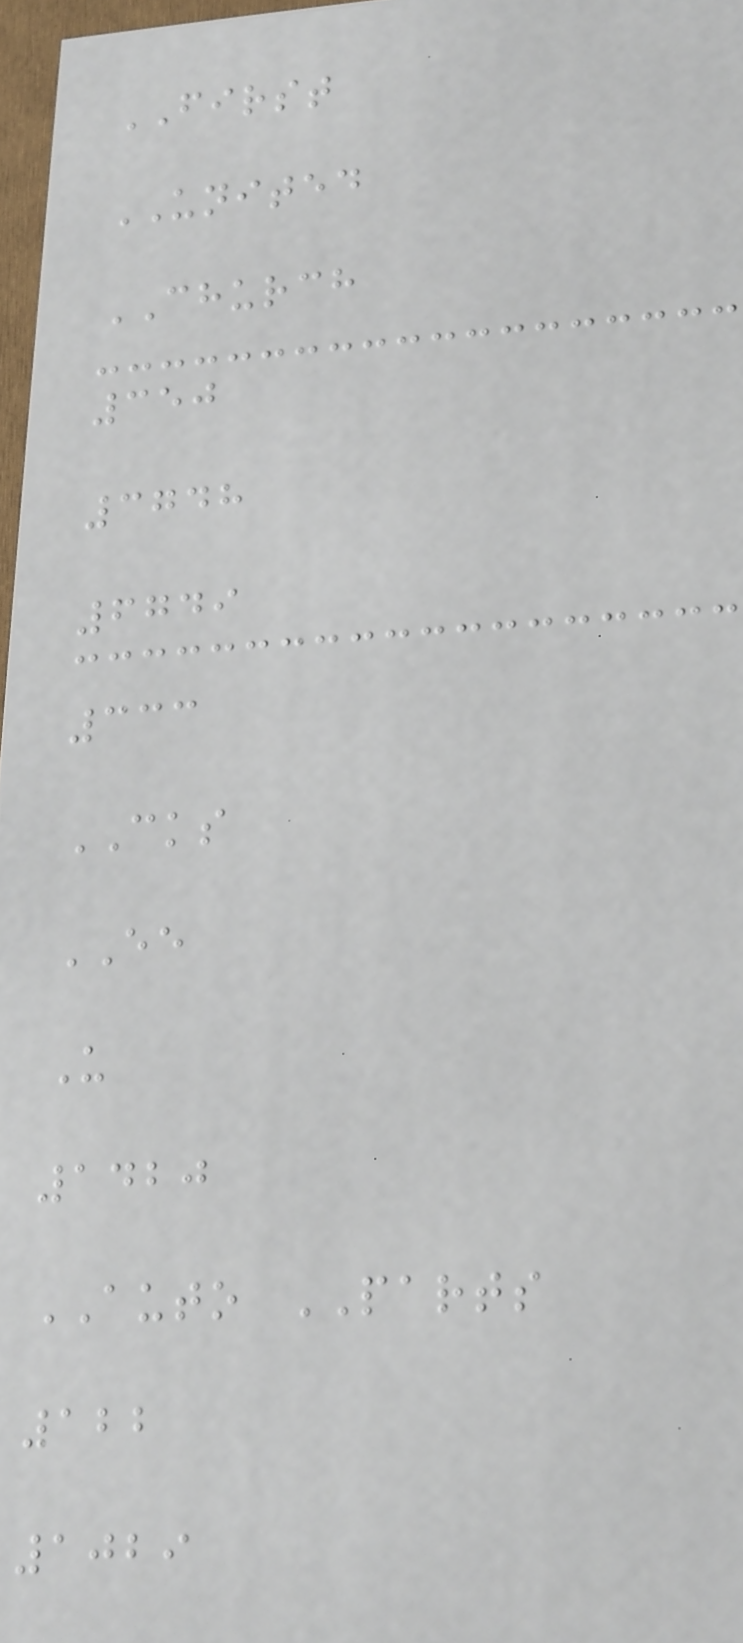FIRST
UNITED
CHURCH
350
3748
6749
333
CKS
EE
U
1420
AUTO PARTS
122
1029
